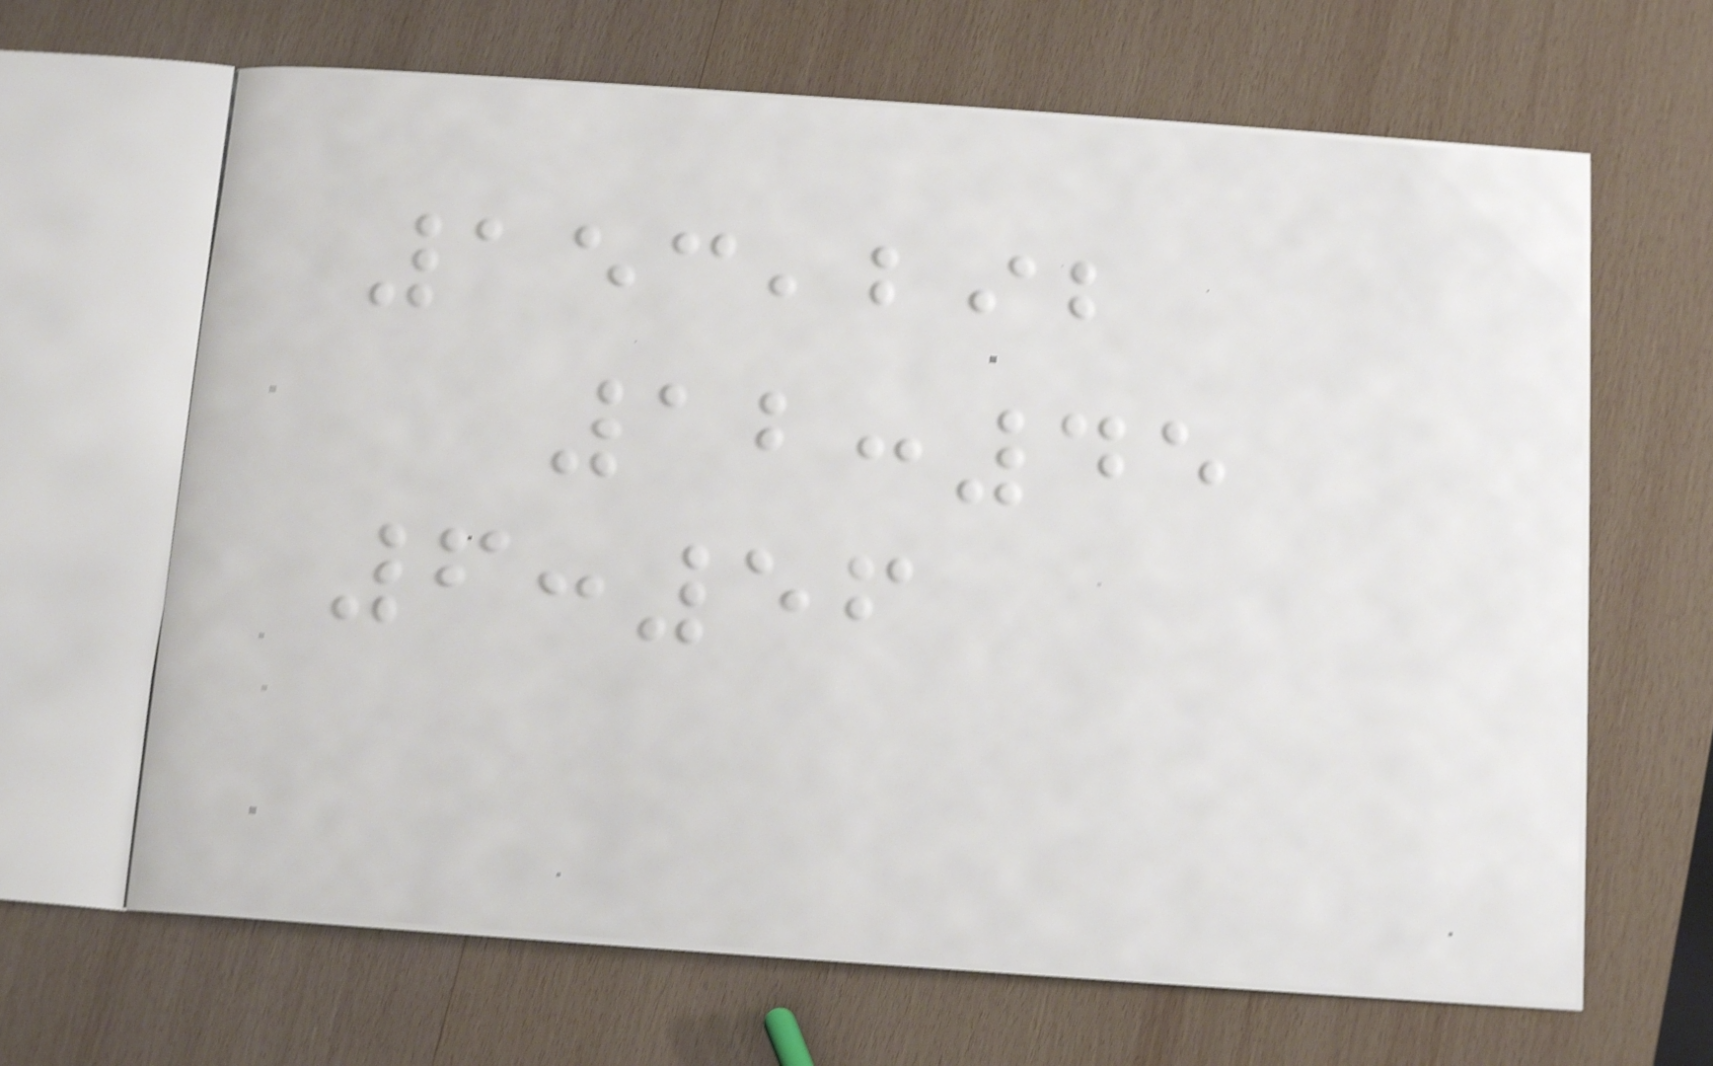153,292
12:45
6:56
